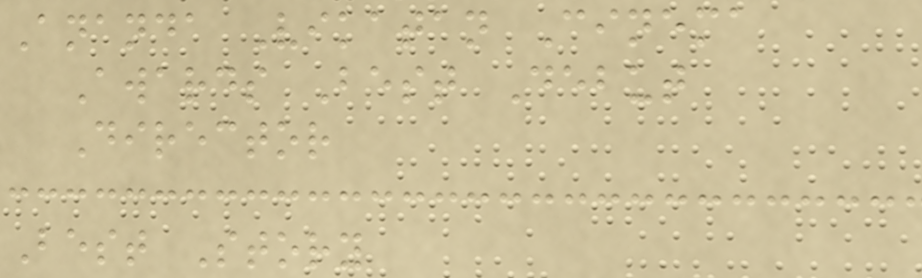Ananda Vikatan Cinema
Awards Best Debut
Director
Best Story
